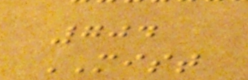704
MIST
